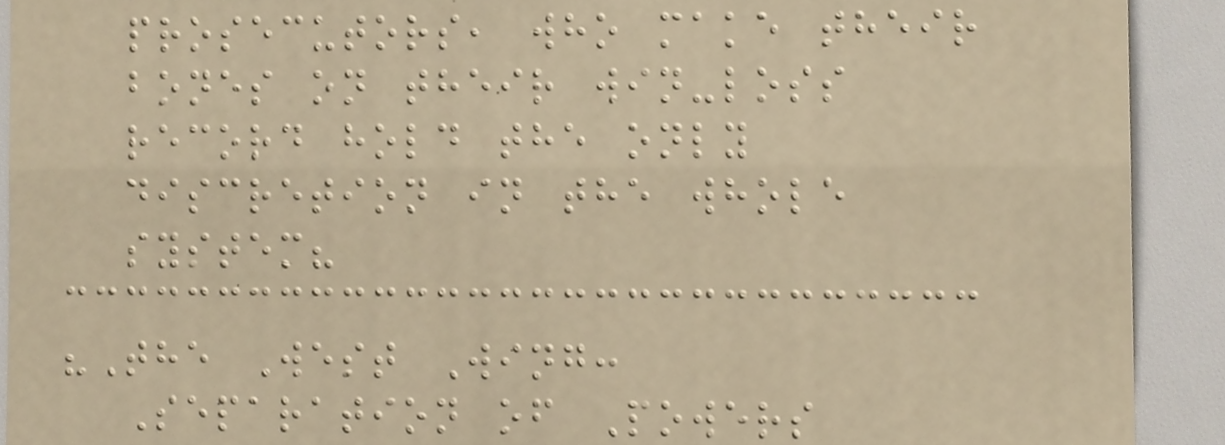prosecutors, who make their
bones on their win-loss
record hold the only
discretion in the whole
system?
"The West Wing:
Separation of Powers
